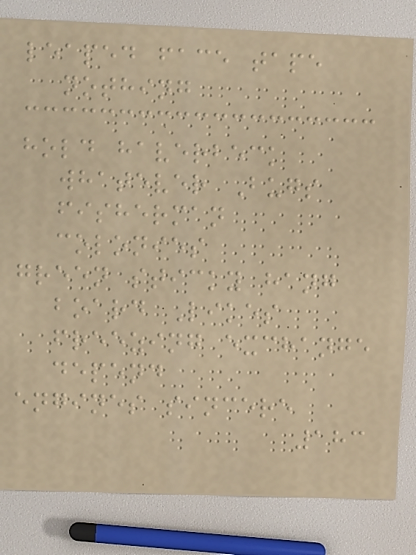leaped face tape
nothing
hold haverbeck
whatever Bugs
fisherman
colonies
green sticky hang
board Likes
freezing exchange
depend
engines sincere
183
